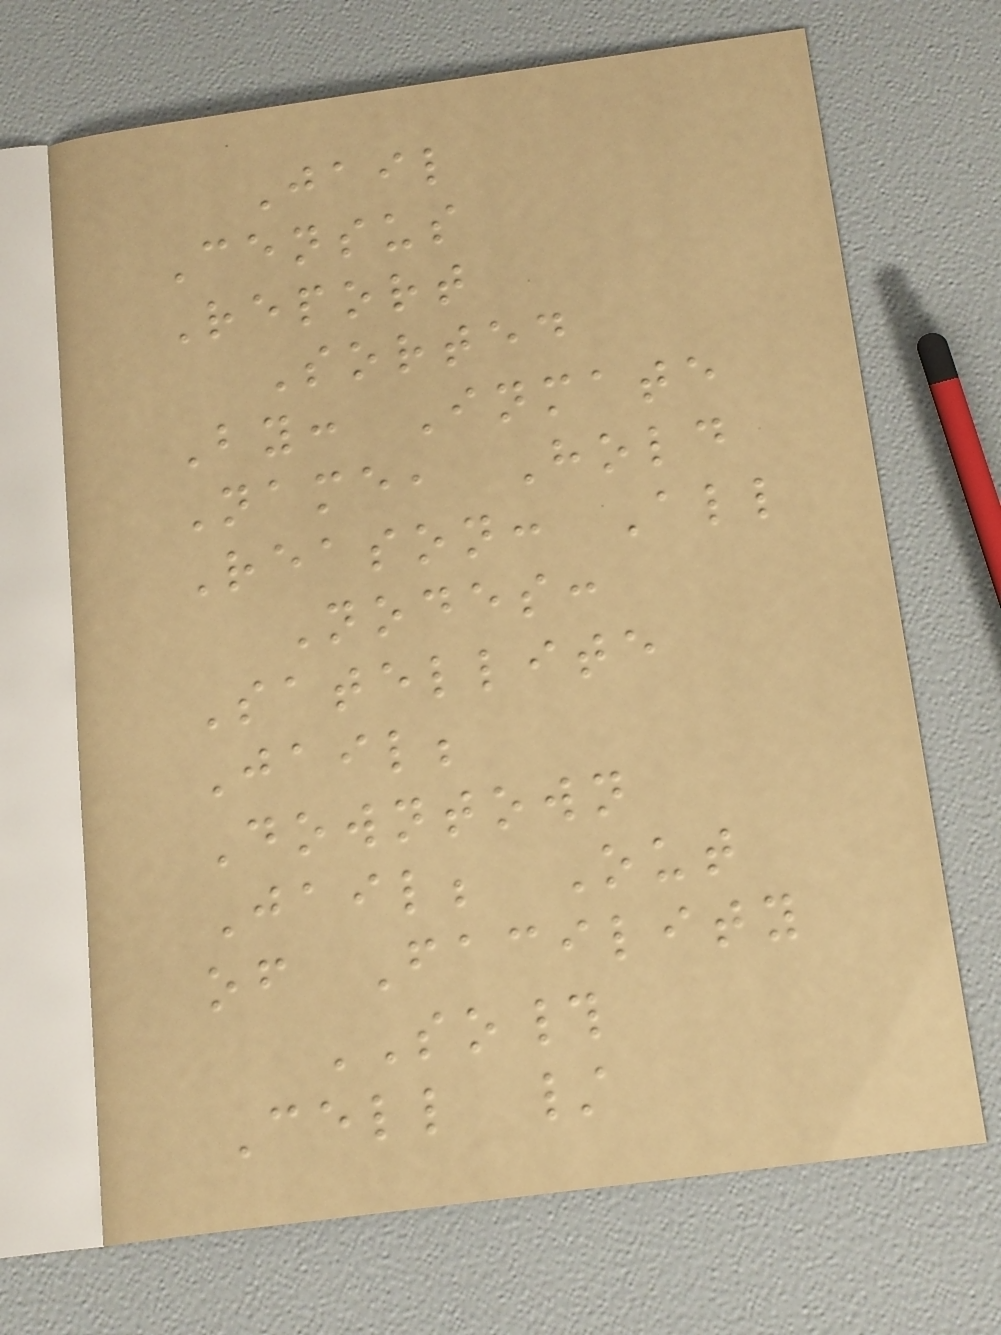Jail
Census
Report
Sorted
By: Inmate
Name, Hold
Reason: All
Nodes:
Satellite
Jail;
Downtown
Jail; Out
of Facility
SO#
Cell /
